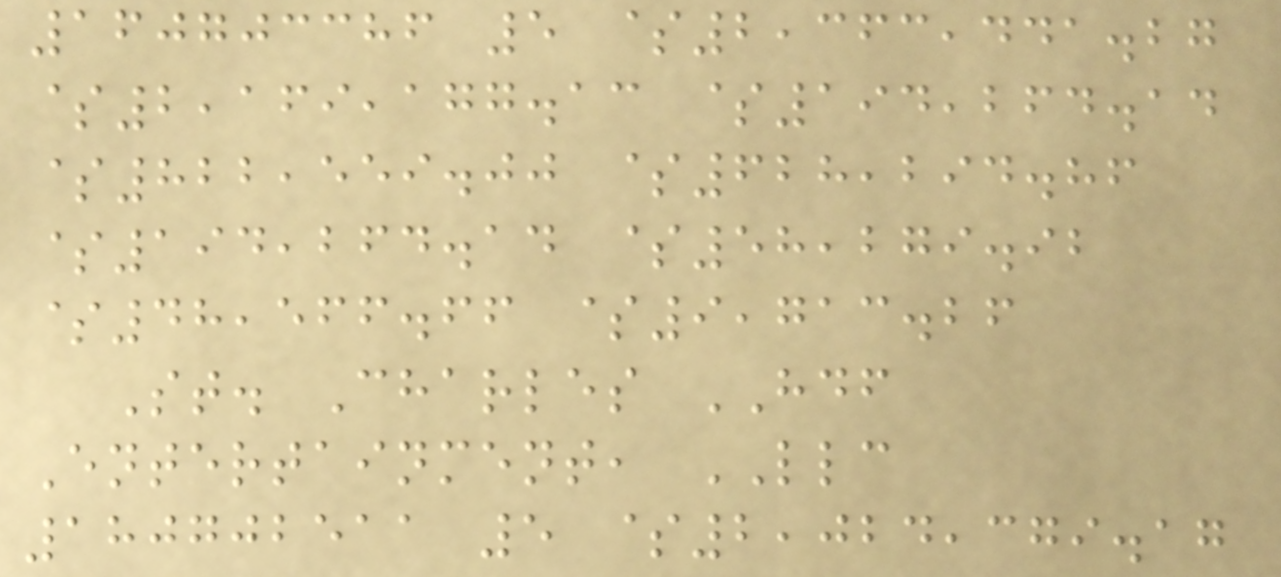160703386 5 $2,363,441.27
$2,169,177.13 $194,264.14
$822,559.00 $628,294.86
$194,264.14 $58,279.92
$48,566.66 $9,713.26
St. Charles HDF
Entertainment, LLC
180702511 5 $2,024,379.17
